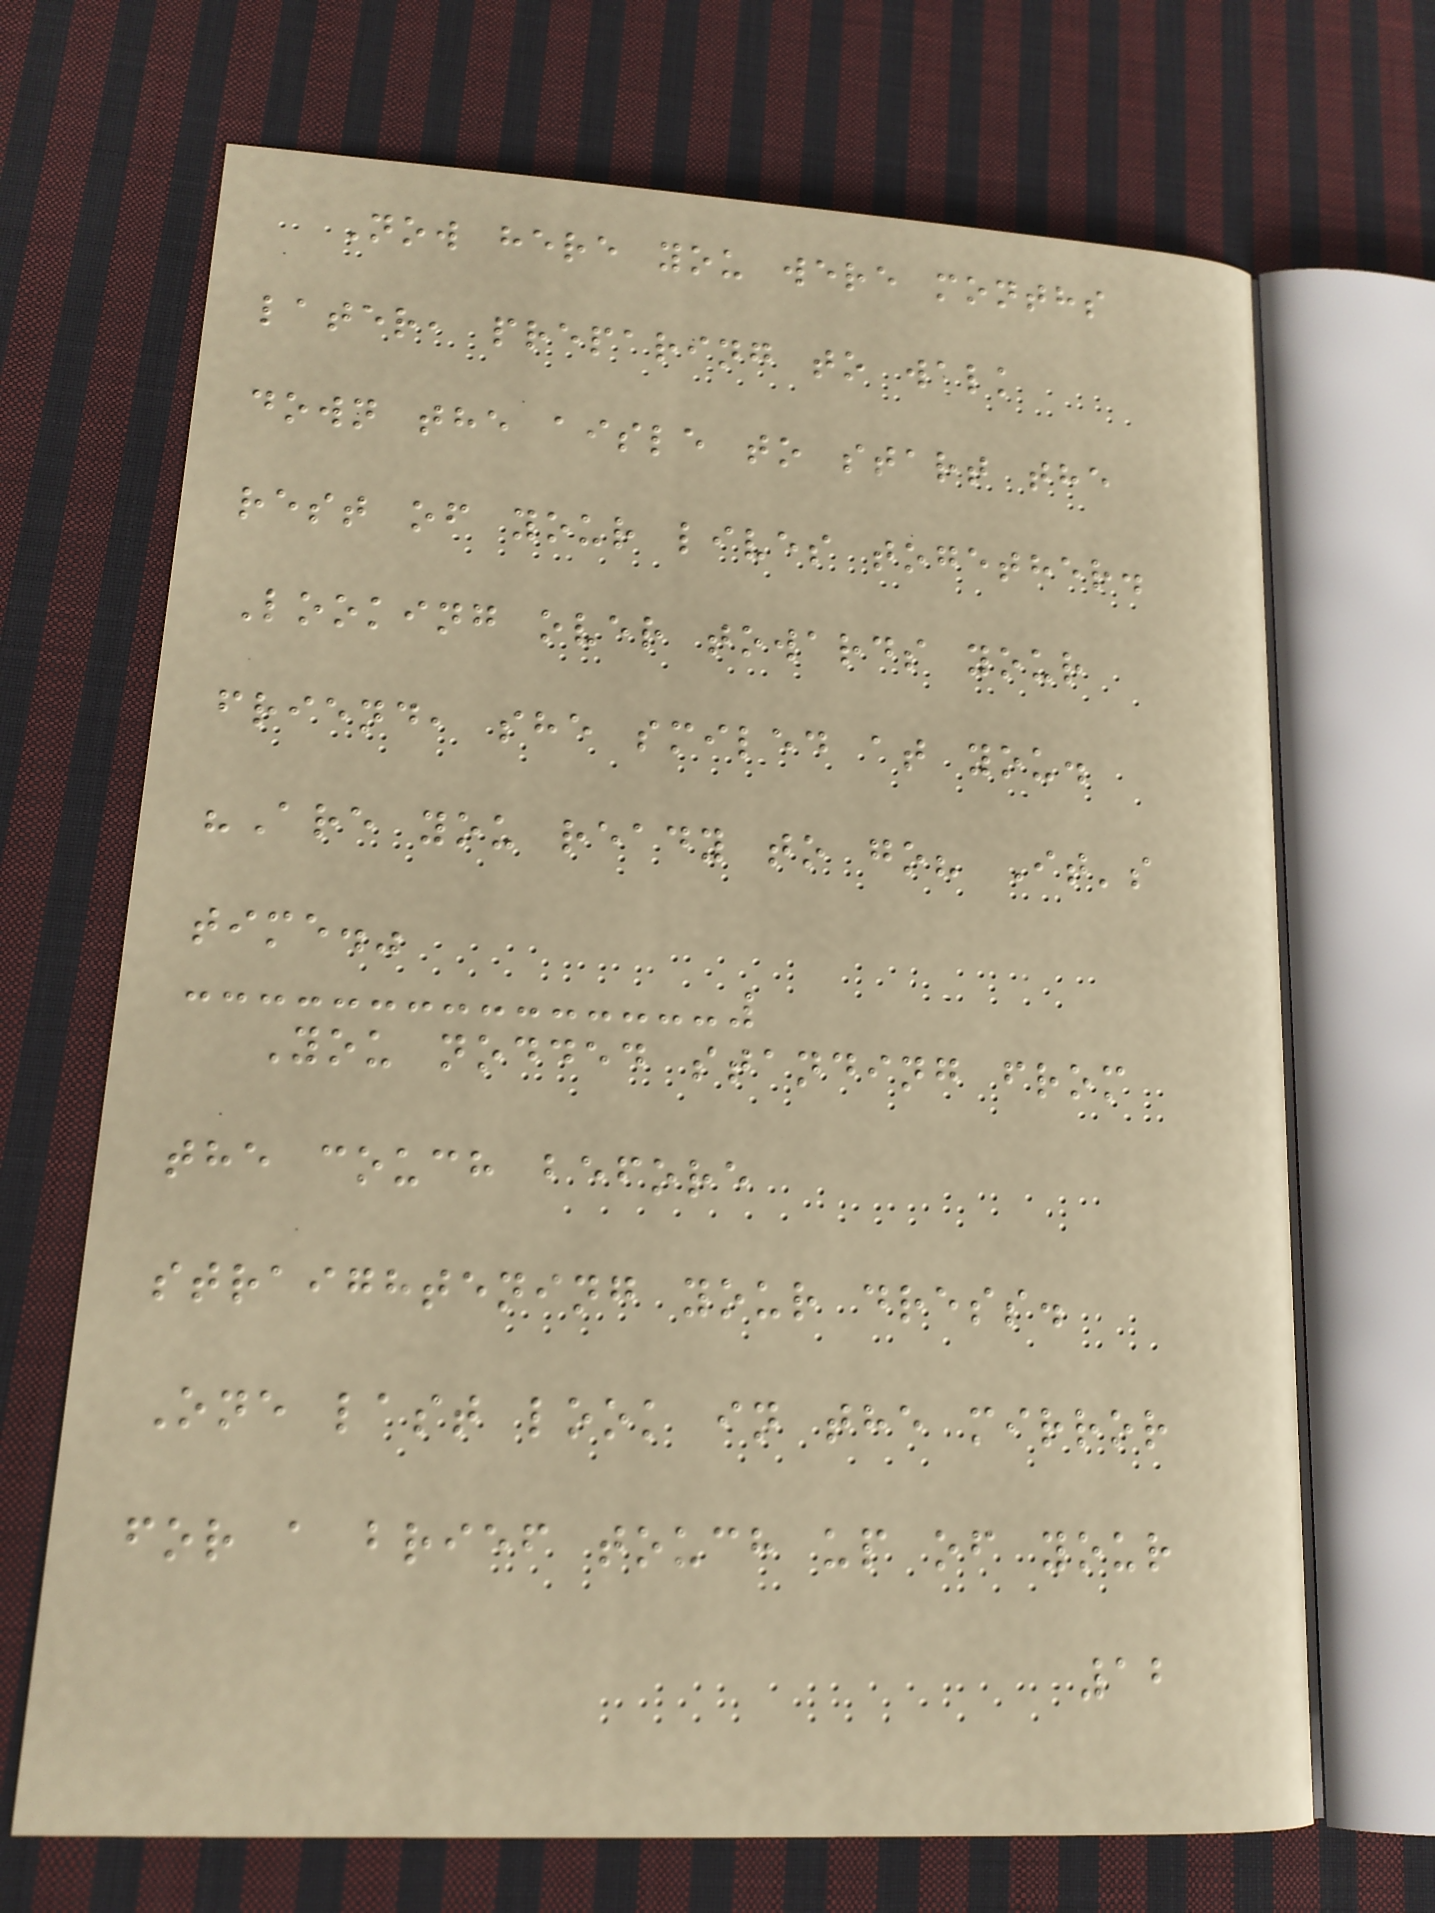Now here you were months
later, preparing to walk
down the aisle to start the
rest of your lives together.
Looking over towards your
friend, she smiled at you.
"Are you ready to go? It's
time."
You nodded standing from
the couch before
straightening your dress.
One last look in the mirror
for a brief touch up of your
12
